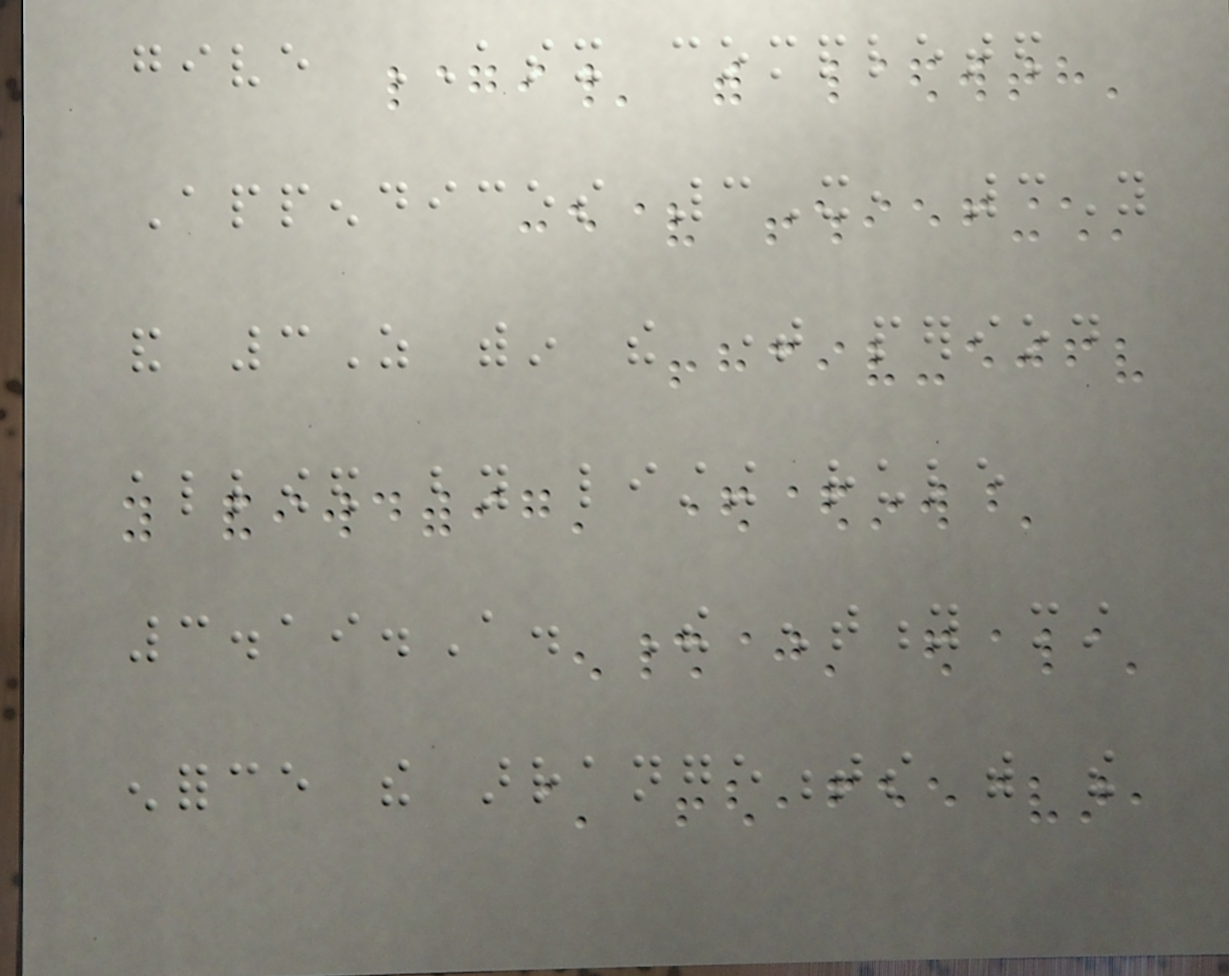give ASX completed
Appendices 3X, 3Y
and 3Z within the time period
allowed by listing rule
3.19.A. The entity must
enforce the arrangements with the
